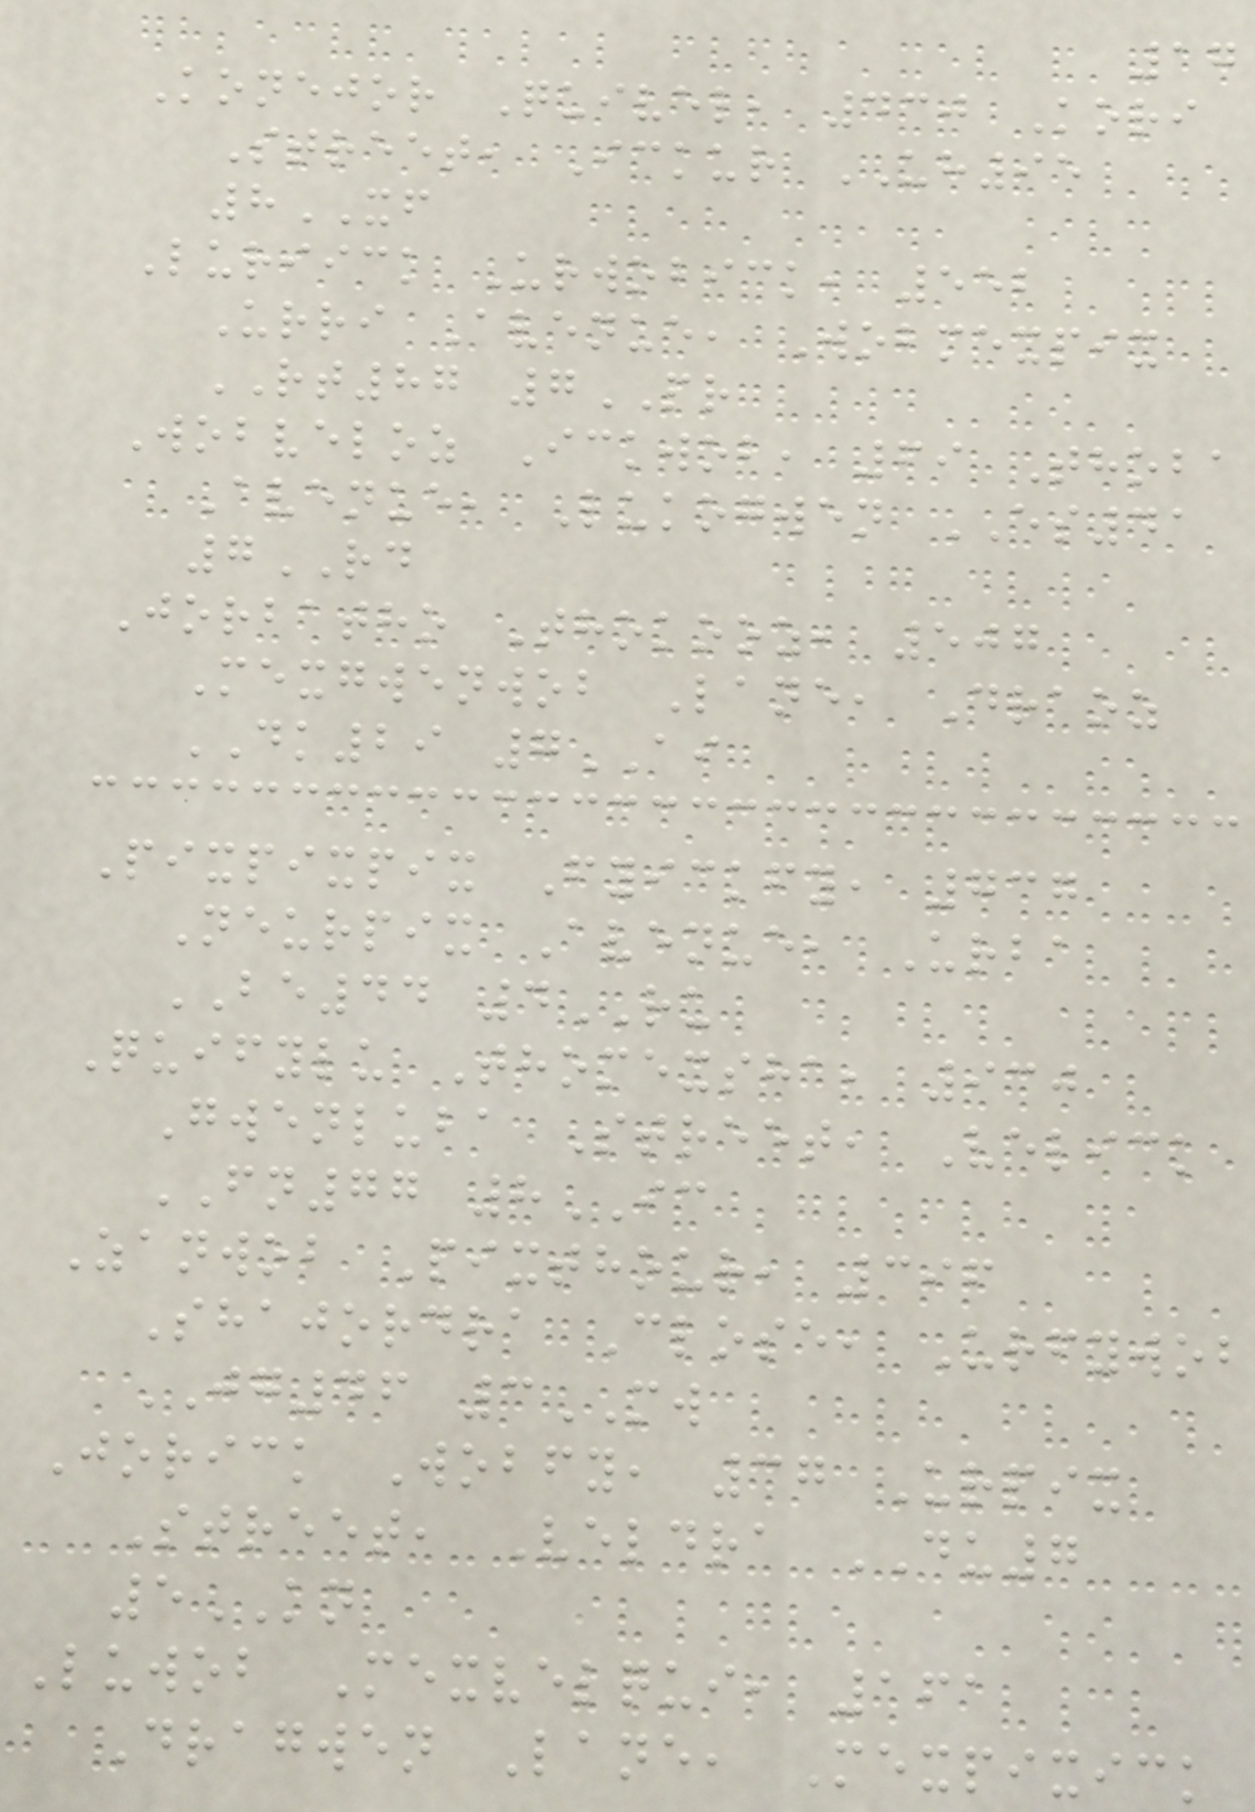17
Konejor Quivel, 430 Kori
Street, Ickur UH95
8XF
Luriick Urwobick, 552
Urri Avenue, Wobmexpix
RT87 7PR
Wobveloz Ickwob, 69 Thoba
Avenue, Lukogwen ES41
7RD
Jorbatho Thokooz, 507
Mexgwenwob Lane, Draoz
DK29 7AI
Pixpixpix Fyickfy, 737
Neurpix Avenue, Urba
BE44 4RU
Quifylu Thomexsha, 930
Gwenluba Street, Velick
FN77 8IC
Zanwob Pixthour, 396
Shajordra Close, Urfywob
JG46 3MW
Jorick Wobfy, 37 Urpix
Street, Veldra DU7
5KN
Luwob Mexvelqui, 161
Dragwen Lane, Mexpixick
